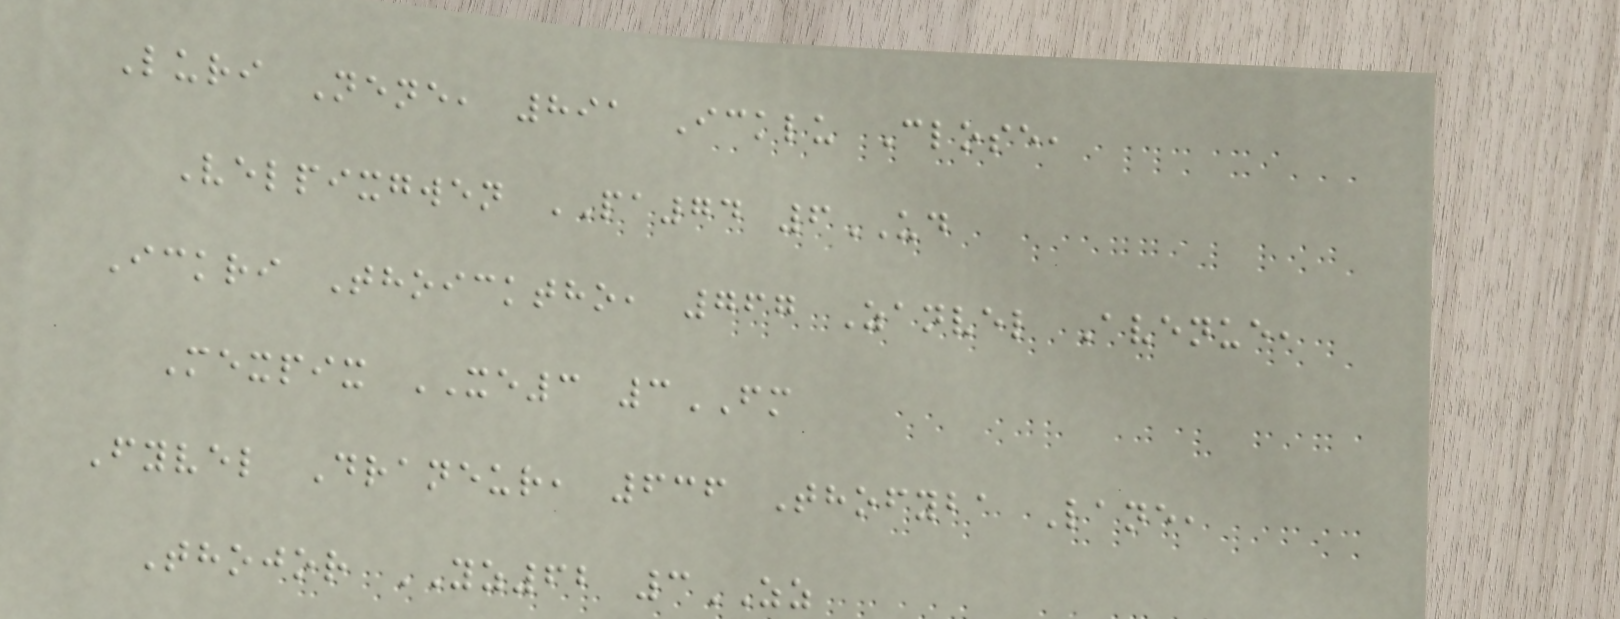Luri Nene, 891 Icklu Close,
Velpixgwen PA74 6UD
Ickri Thoicktho, 767 Zanvel Avenue,
Mexpix XE3 3FM
Fyvel Draneur, 636 Thofyba Lane,
Thojor YZ62 3ZZ
